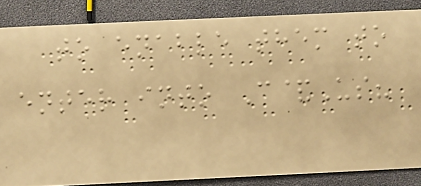to enable them to
enter into C&Us?
